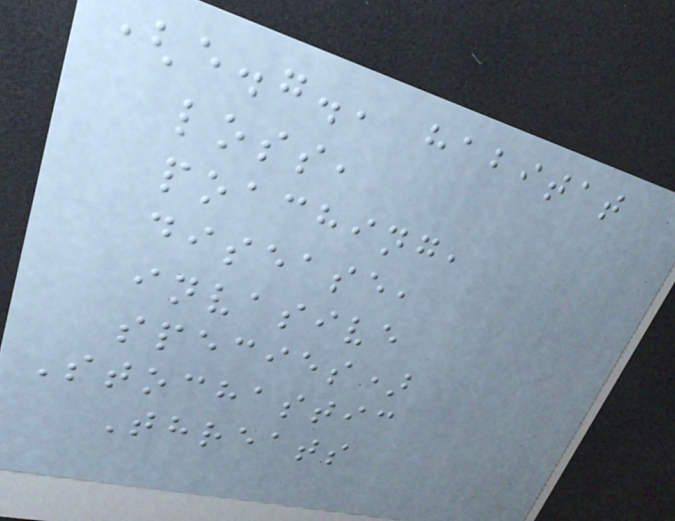(e.g., habitat
loss,
poaching,
disease,
invasive
species)
Stochastic
Threats
